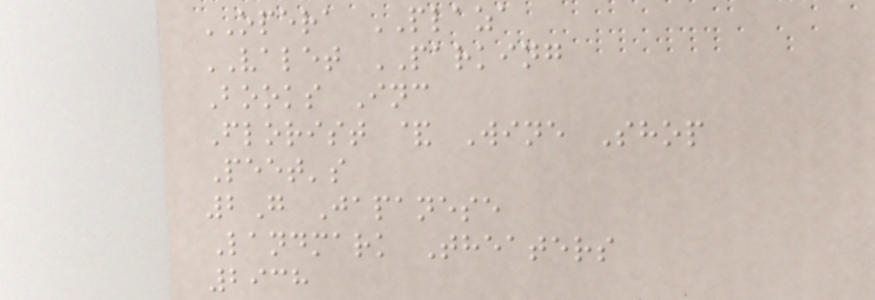OPERA PLAZA
VALET PARKING
Books Inc
Florist & Wine Shop
Peet's
2G Japanese
Landmark Theaters
2938
